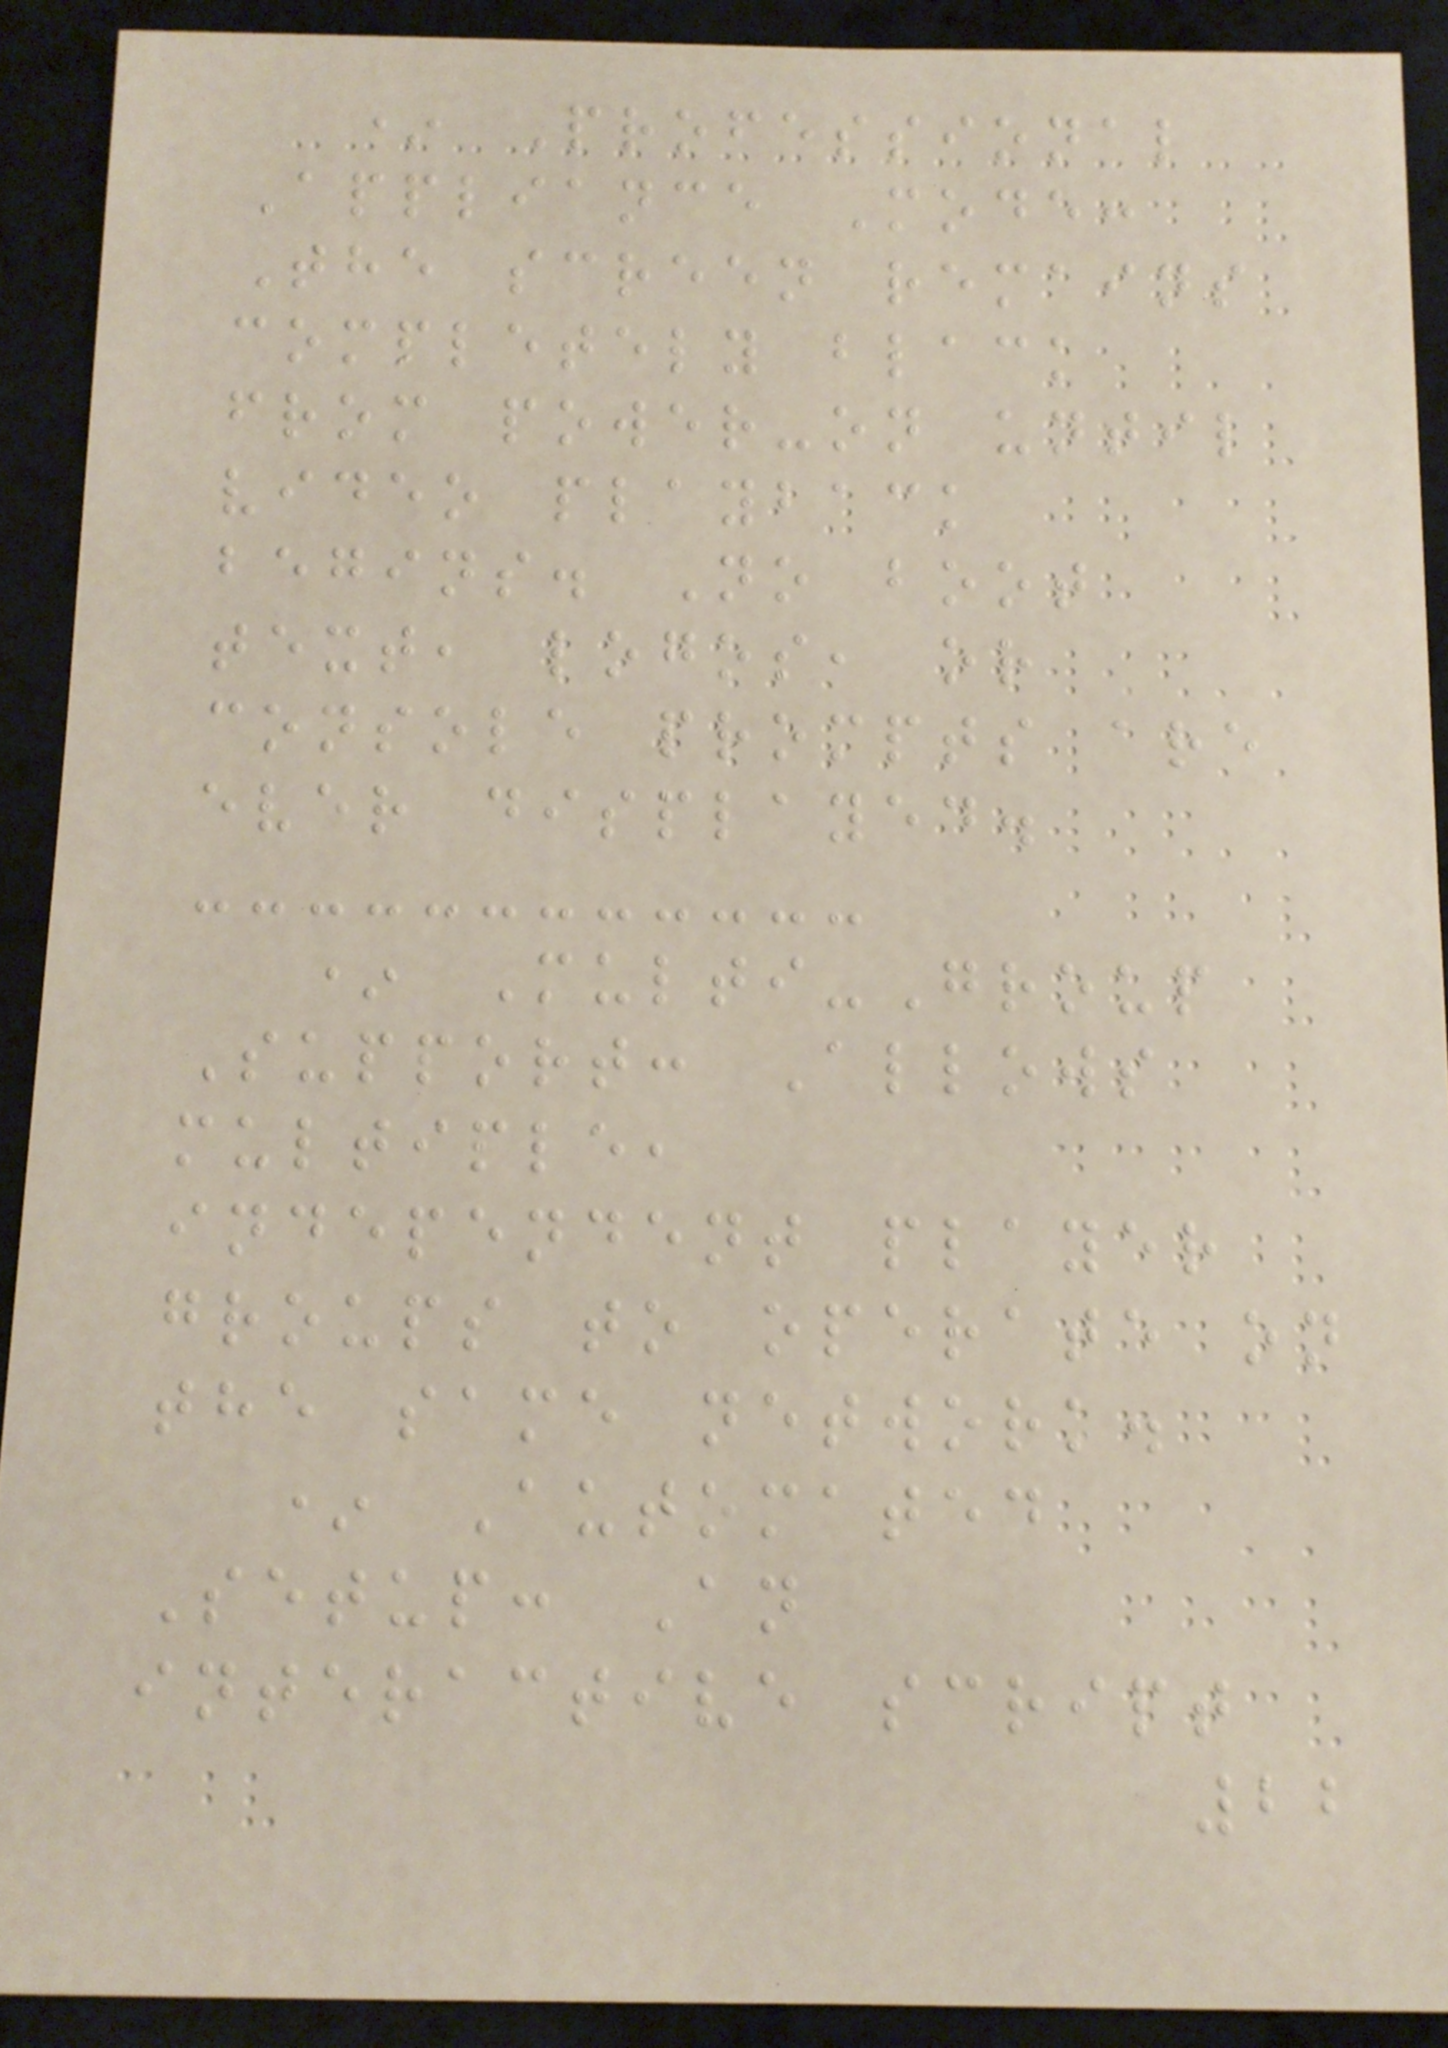* Professional
Appliance Mode:
The screen remains
completely black
from power-on until
video playback
begins. No boot
text, logos, or
console prompts are
ever displayed.
* Multi-Group
Support: Allows
multiple,
independent player
groups to operate on
the same network.
* Automated
Setup: An
interactive script
22
